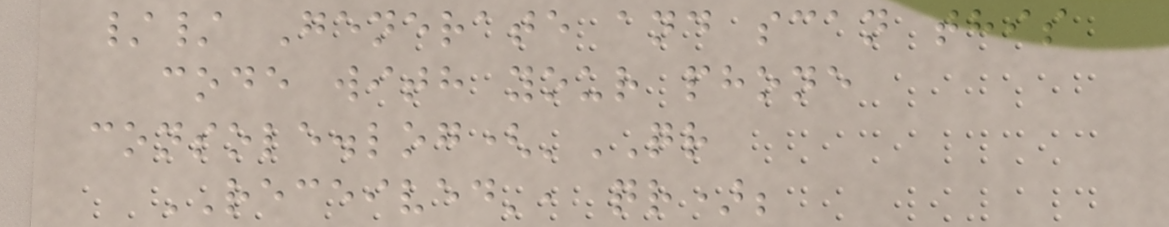// Generate and scan this
code with your phone
console.log('QR
RECEIVED', qr);
